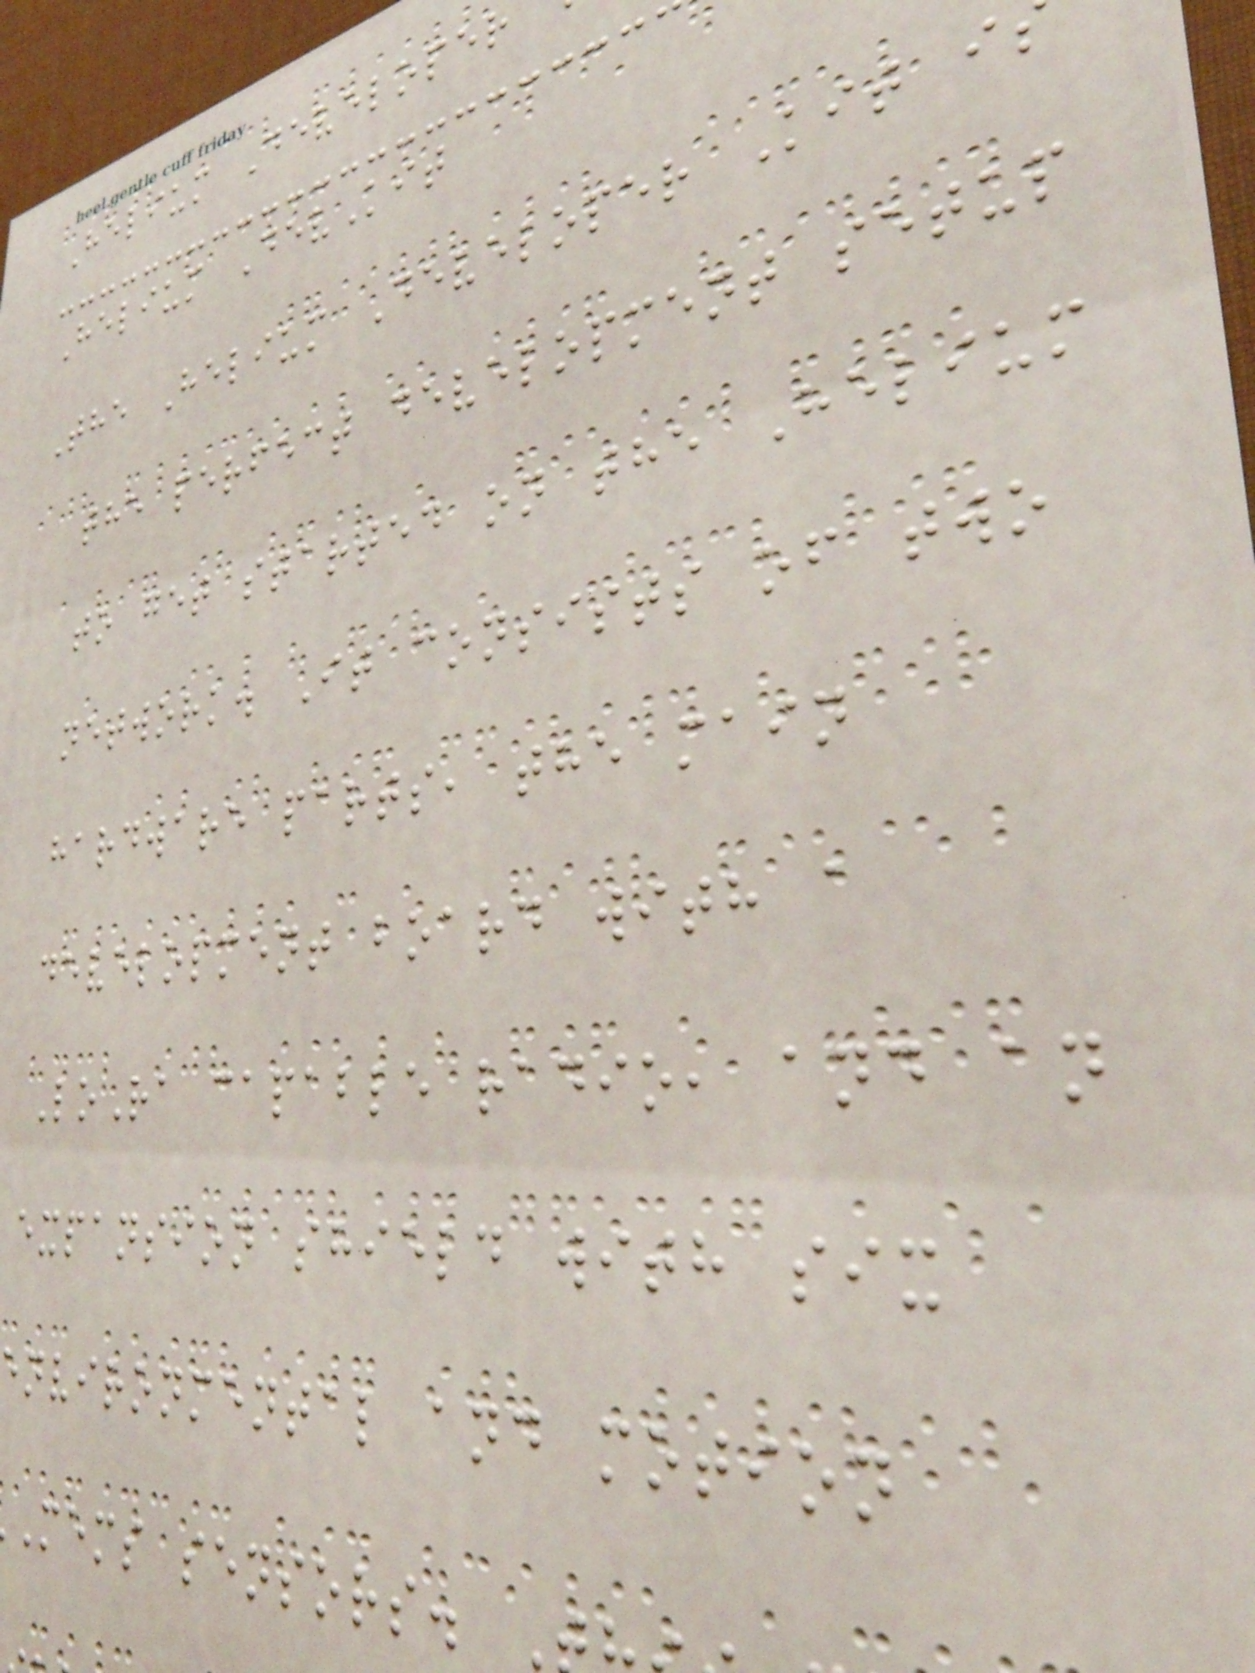Helium Developer
Helium DevKit
The Helium Developer Kit i
the perfect development setup
to get started on the Helium
network. It consists of two
hardware parts, the main
development board with a
LoRa capable radio, and an
expansion shield with six
nvironmental and motion
mems sensors.
